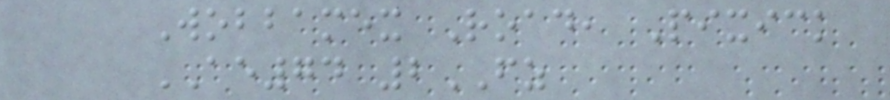Wobbamex Road, Pixick
AE74 2FZ
